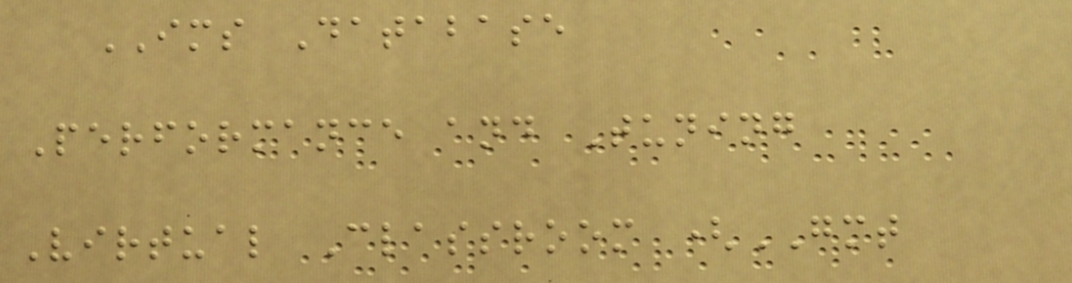IMS Database
Performance and Tuning
Virtual Classroom (GMT
